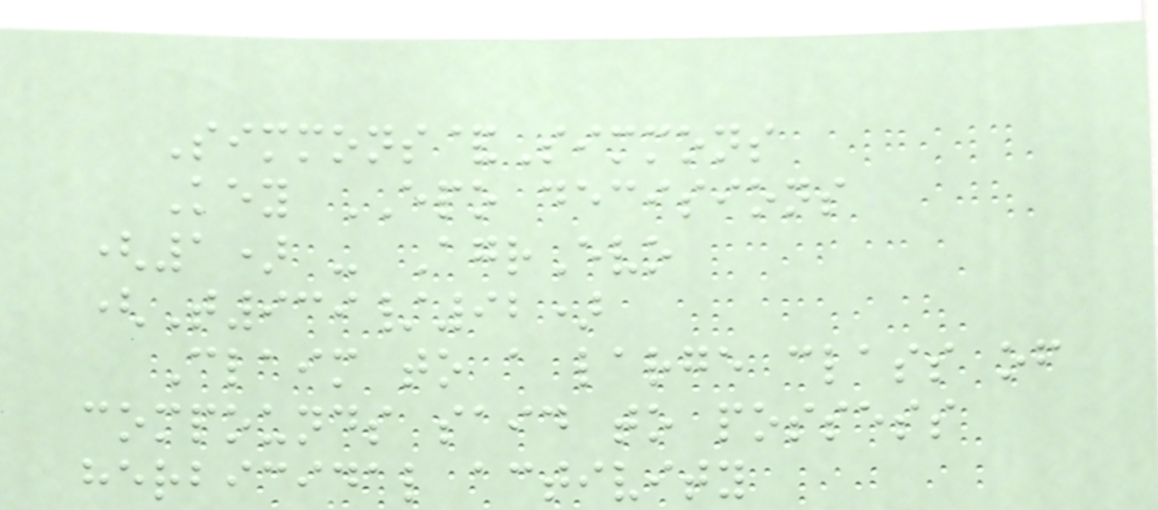Simmons&Simmons
Key EPO decisions
(1) - AgrEvo
(T939/92)
Claim to a large class of
compounds said to possess
herbicidal activity
